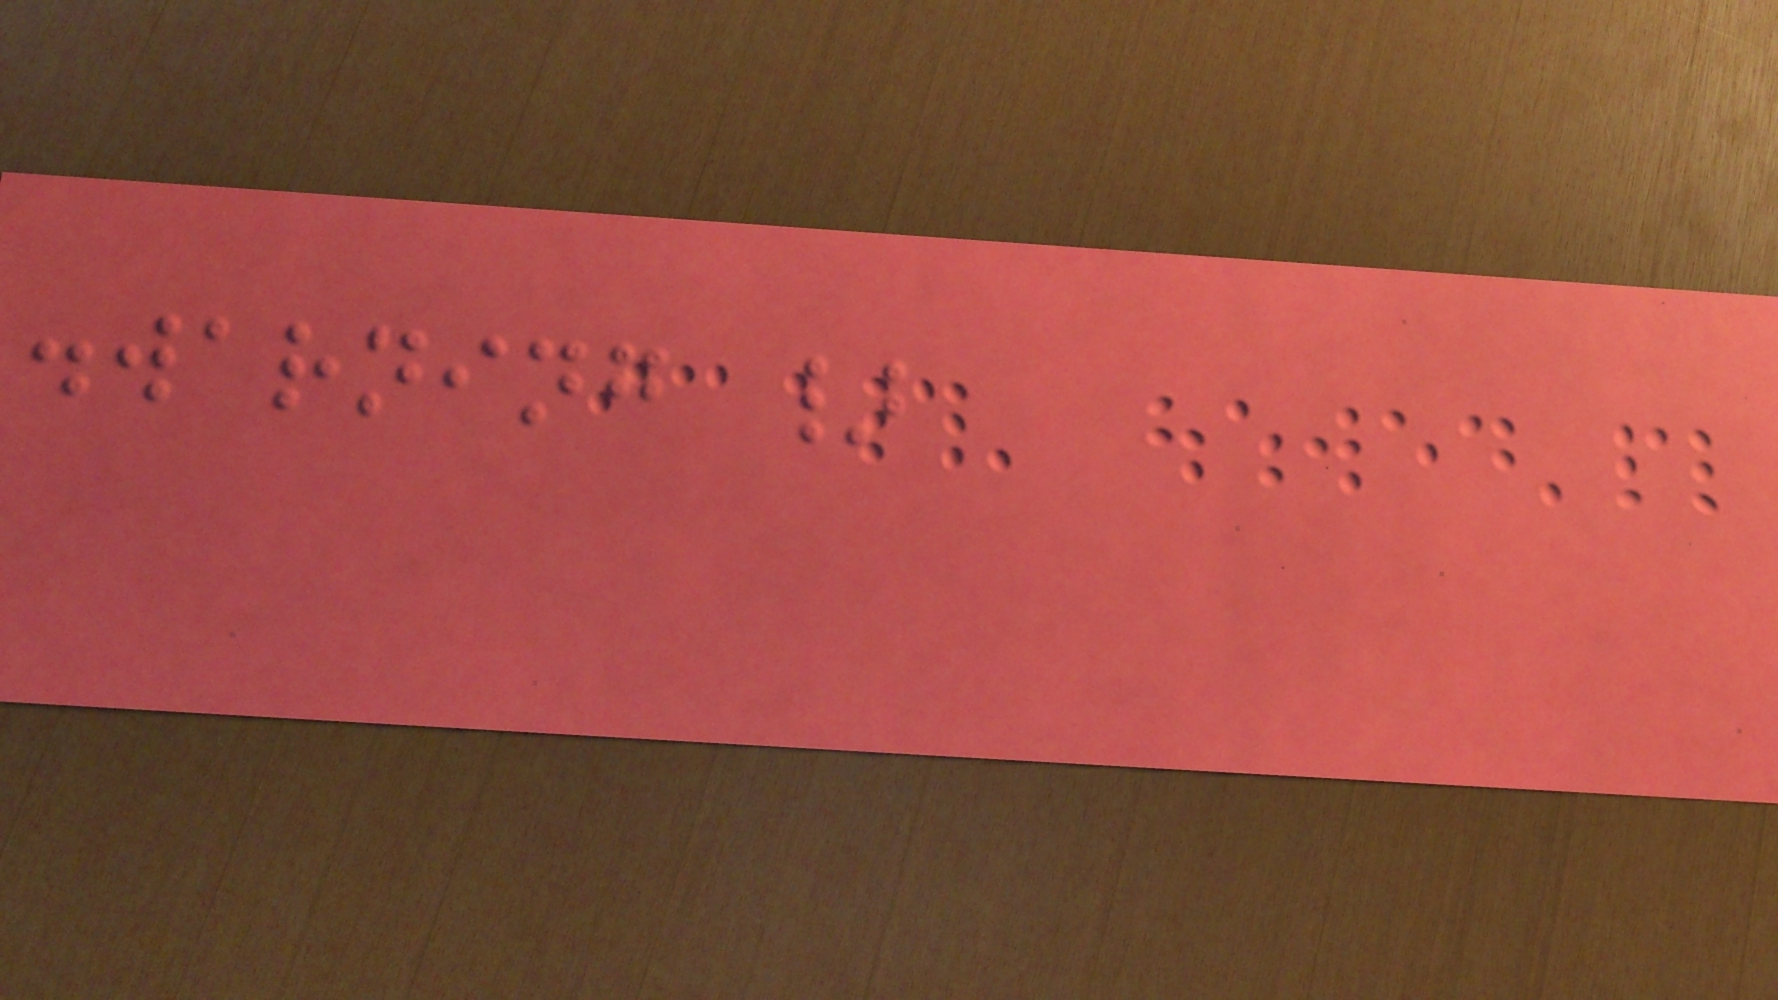.warning }
